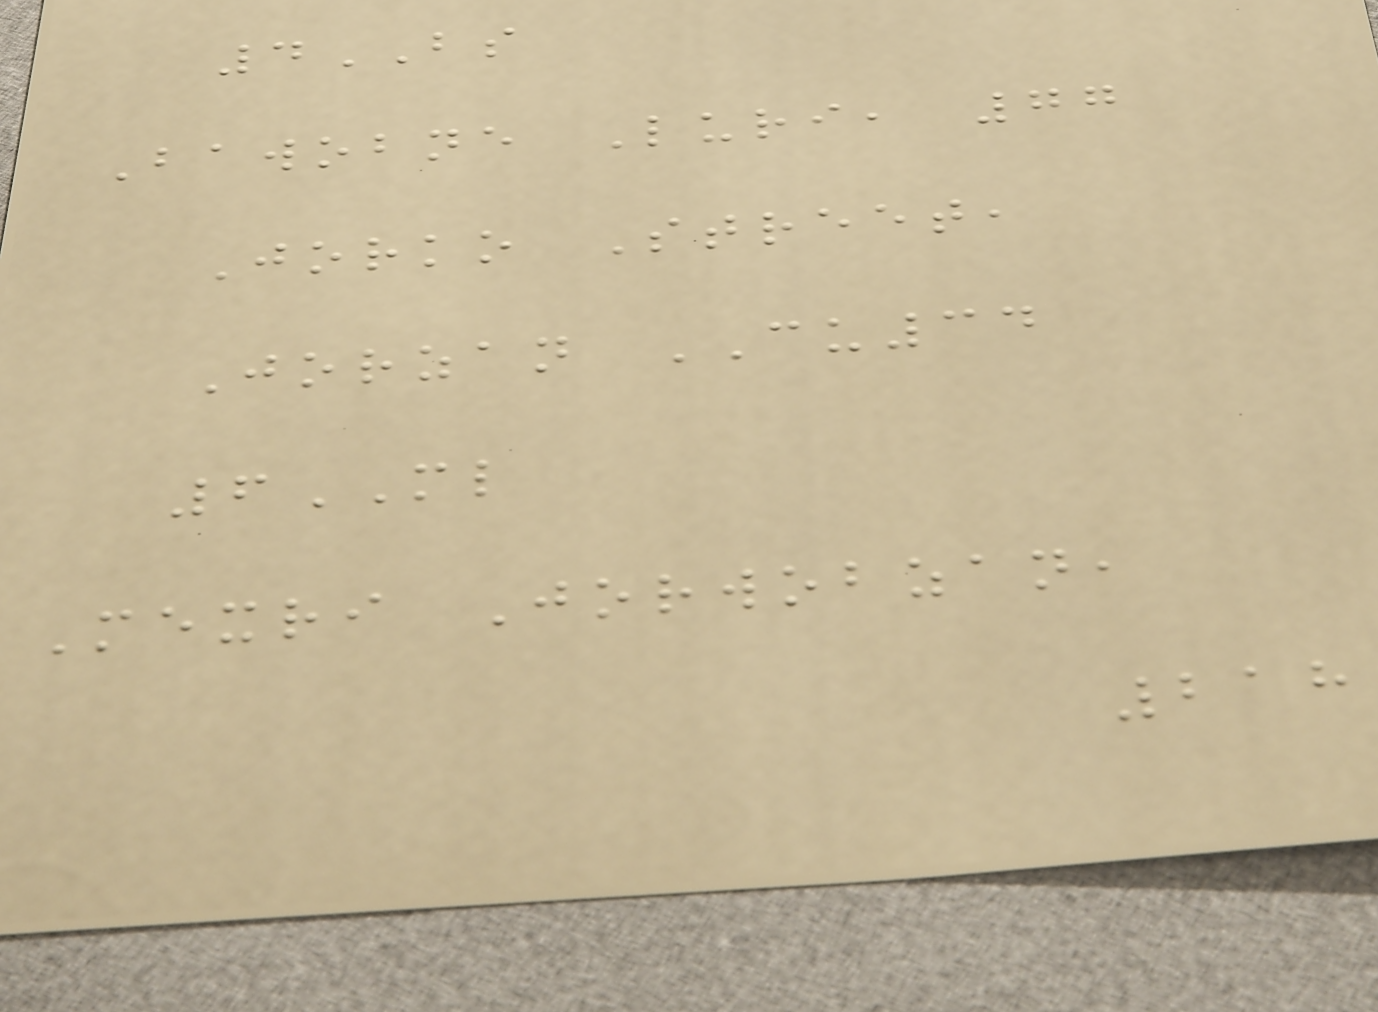4BS
Bawobne Luri, 77
Jorko Street,
Jorzan CU34
6ML
Mexri Jorwobzan,
218
